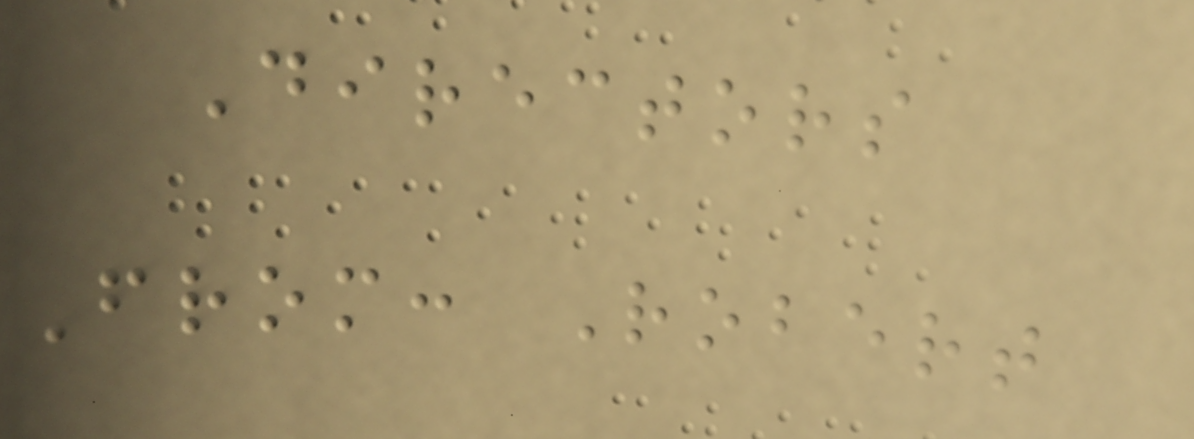Directors
From: Robert
